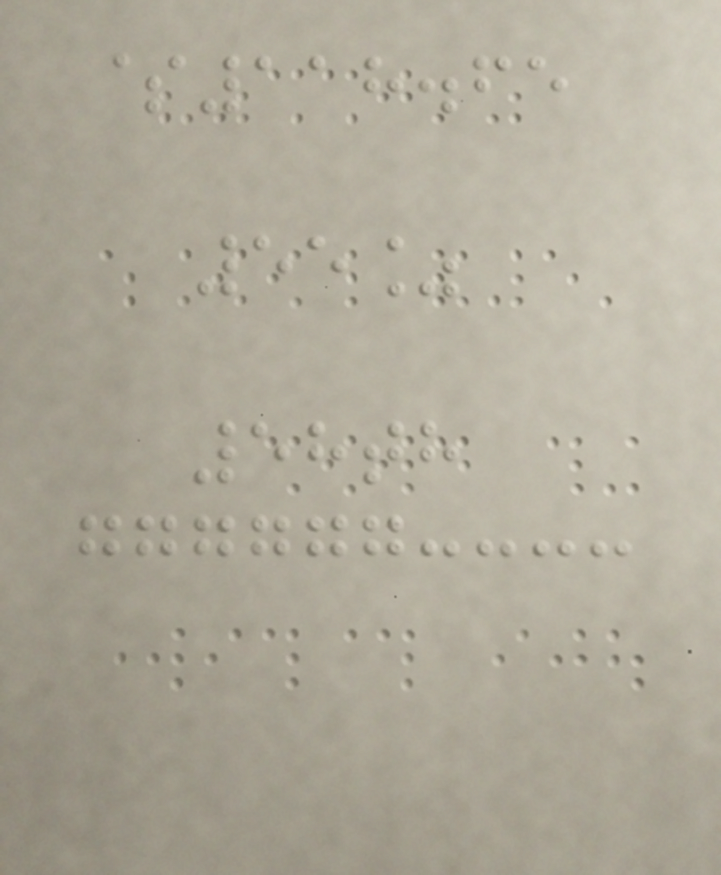$118.65
55%
58th
